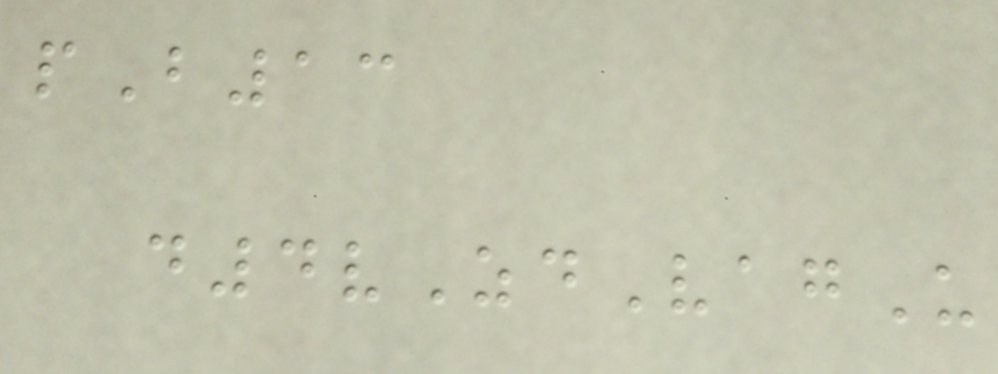pB13
d4vZdVagU
